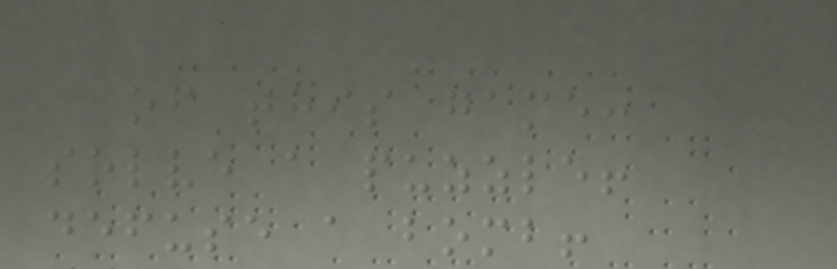of this game:
solve a puzzle!
defuse a bomb!
